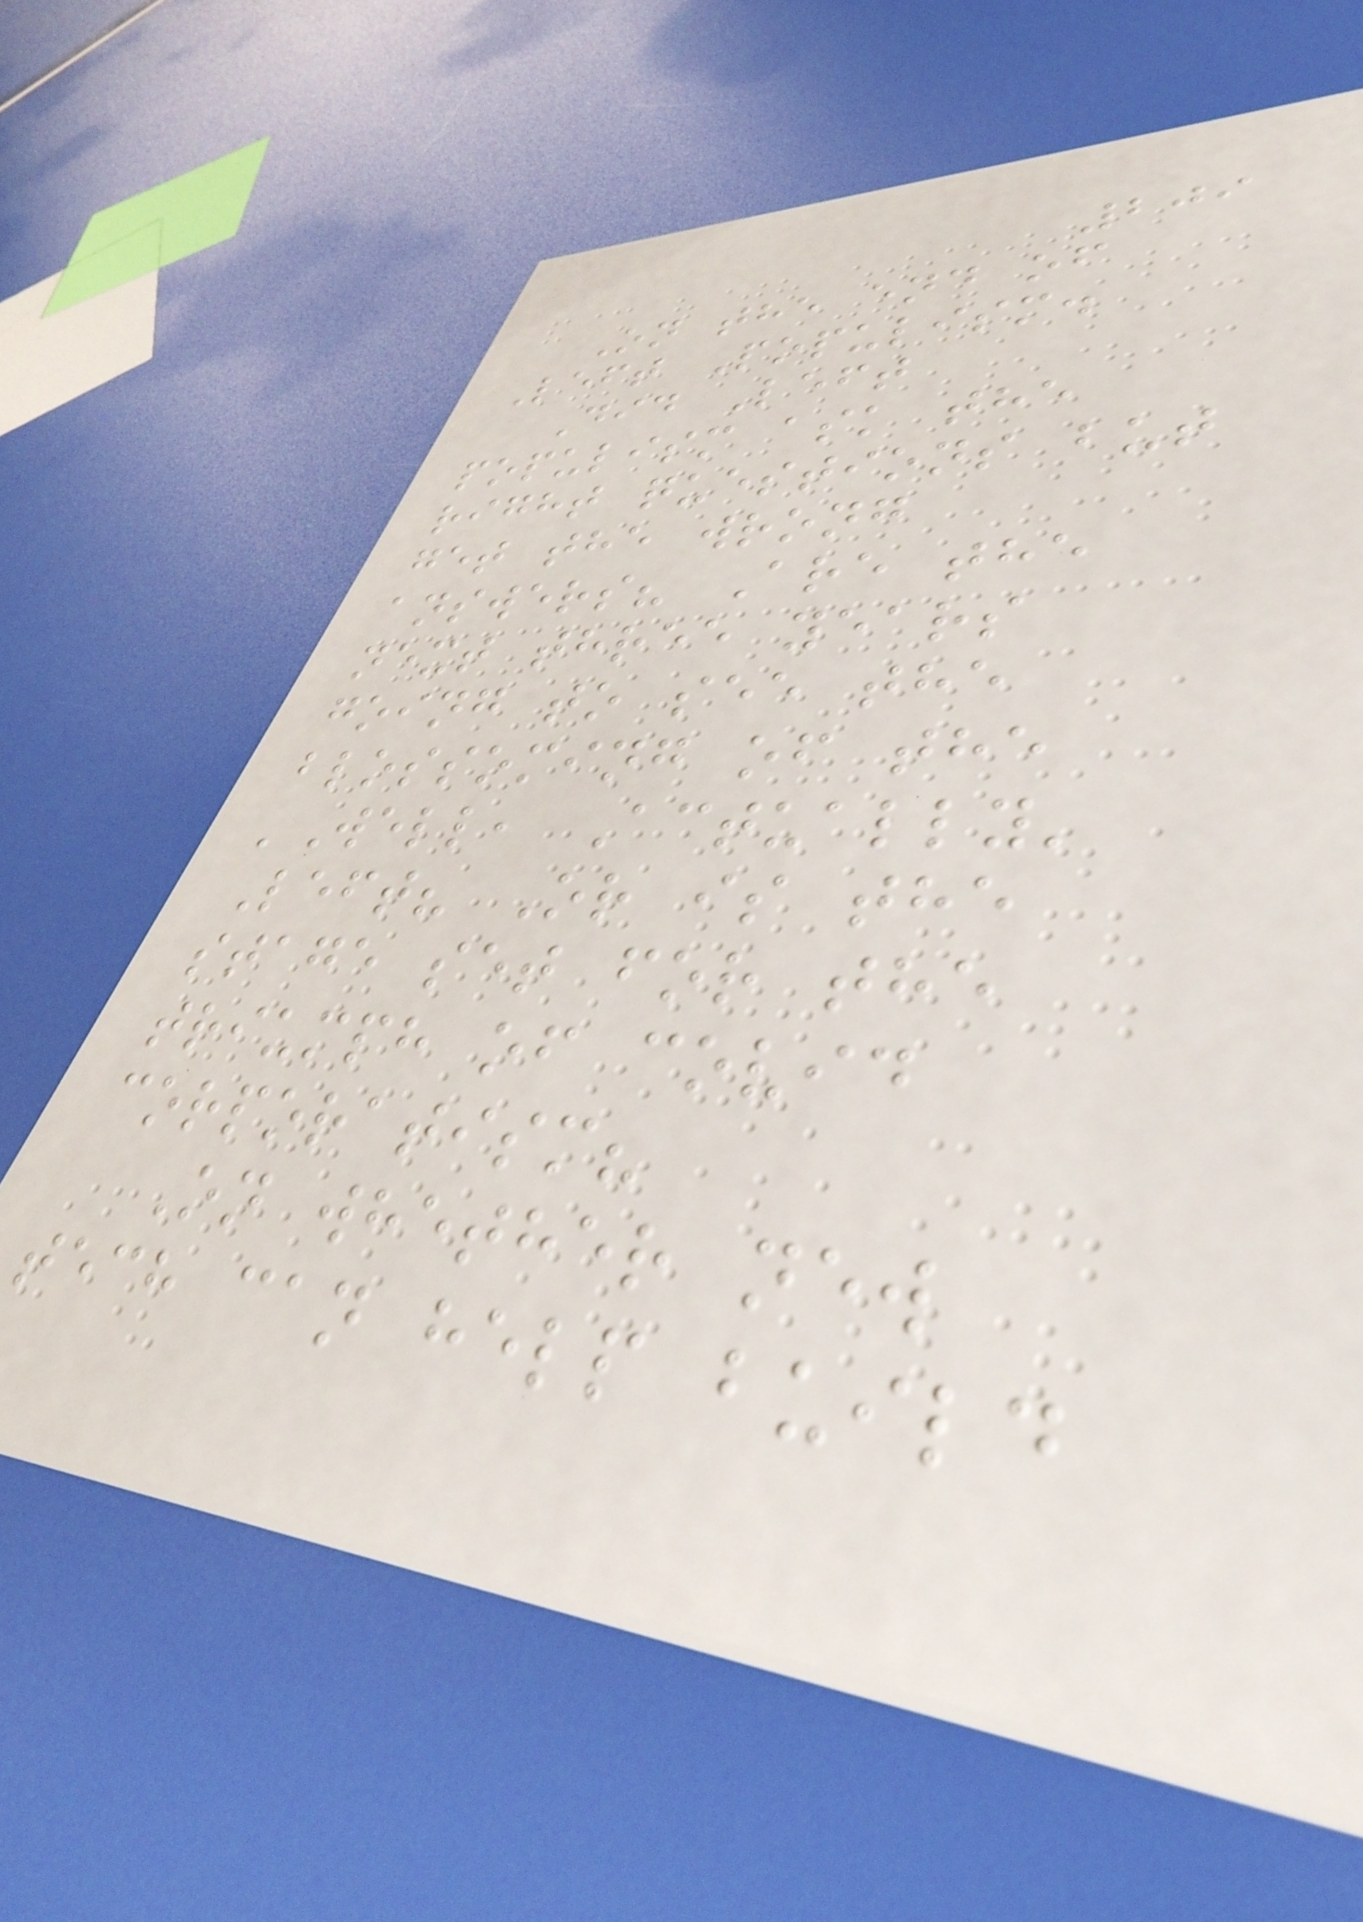209
On the end of
Left Populism.
Did Left
populism ask the
right questions but
get the wrong
answers? Are the
next three years
going to see the
blossoming of the
'Well, Actually'
Left? Or is the
stage set for the
triumph of covid
corporatism?
On whether new
tech can help build
